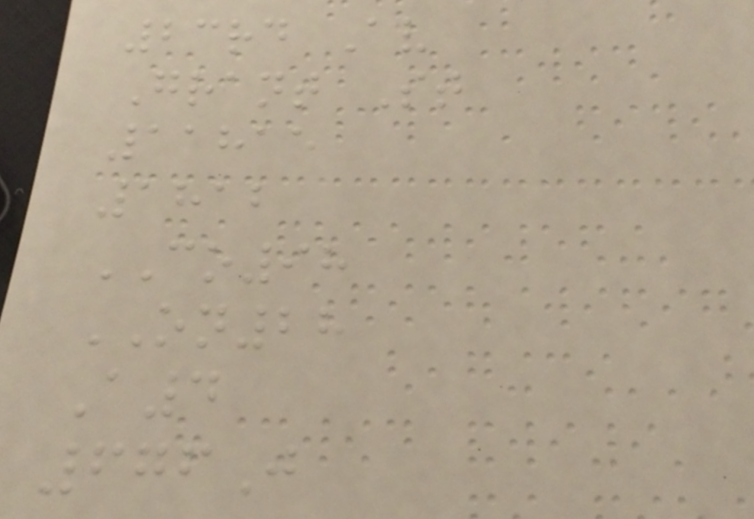23rd Av
Grant St
11815
1812
CO98
ON28
A4
676J
